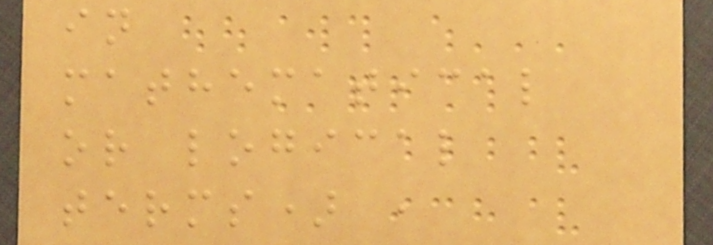in
mathematical
or logical
terms) ,
